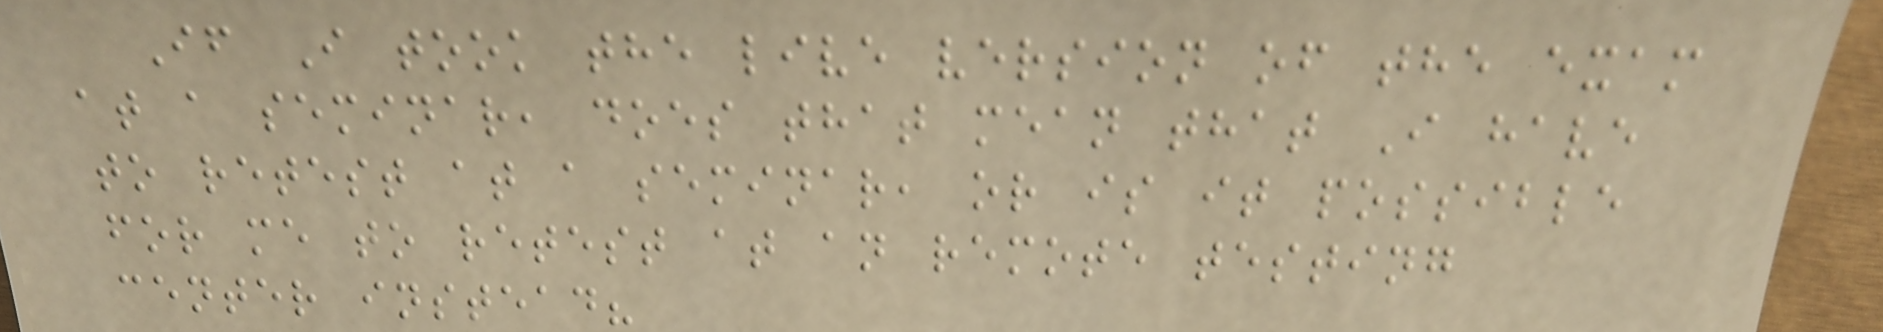If I took the live version of the exam
at a seminar, does that mean that I have
to retest at a seminar, or is it possible
for me to retest at an remote testing
center instead?
